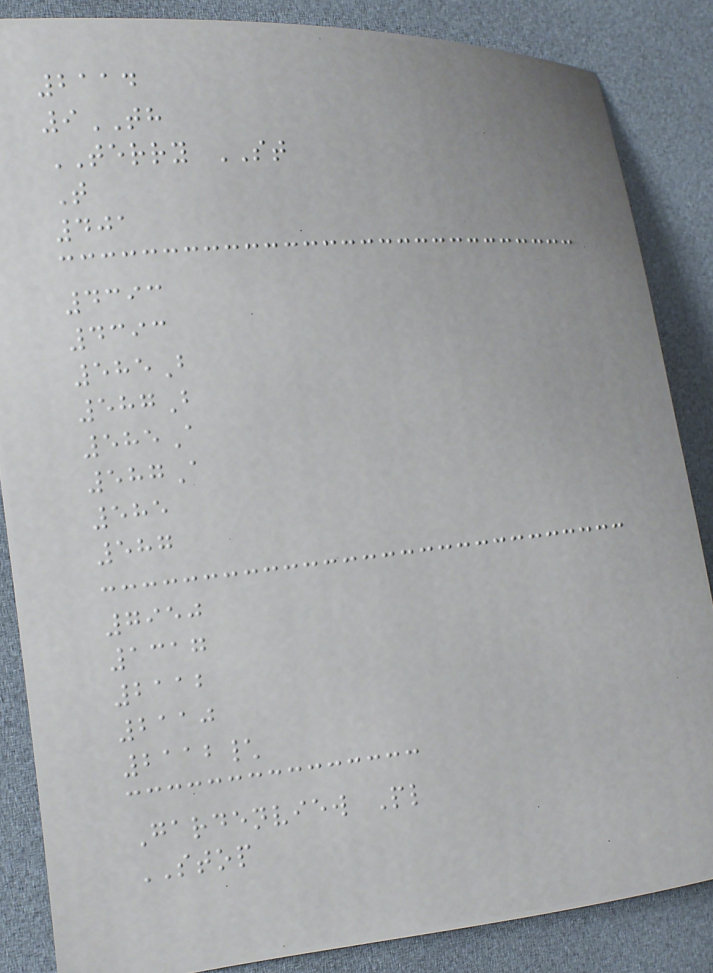2114
9TH
TERRY ST
T
401
4393
4393
585B
587B
585A
587A
585
587
7950
1317
2112
2110
2112\
Gardenview Pl
STOP
